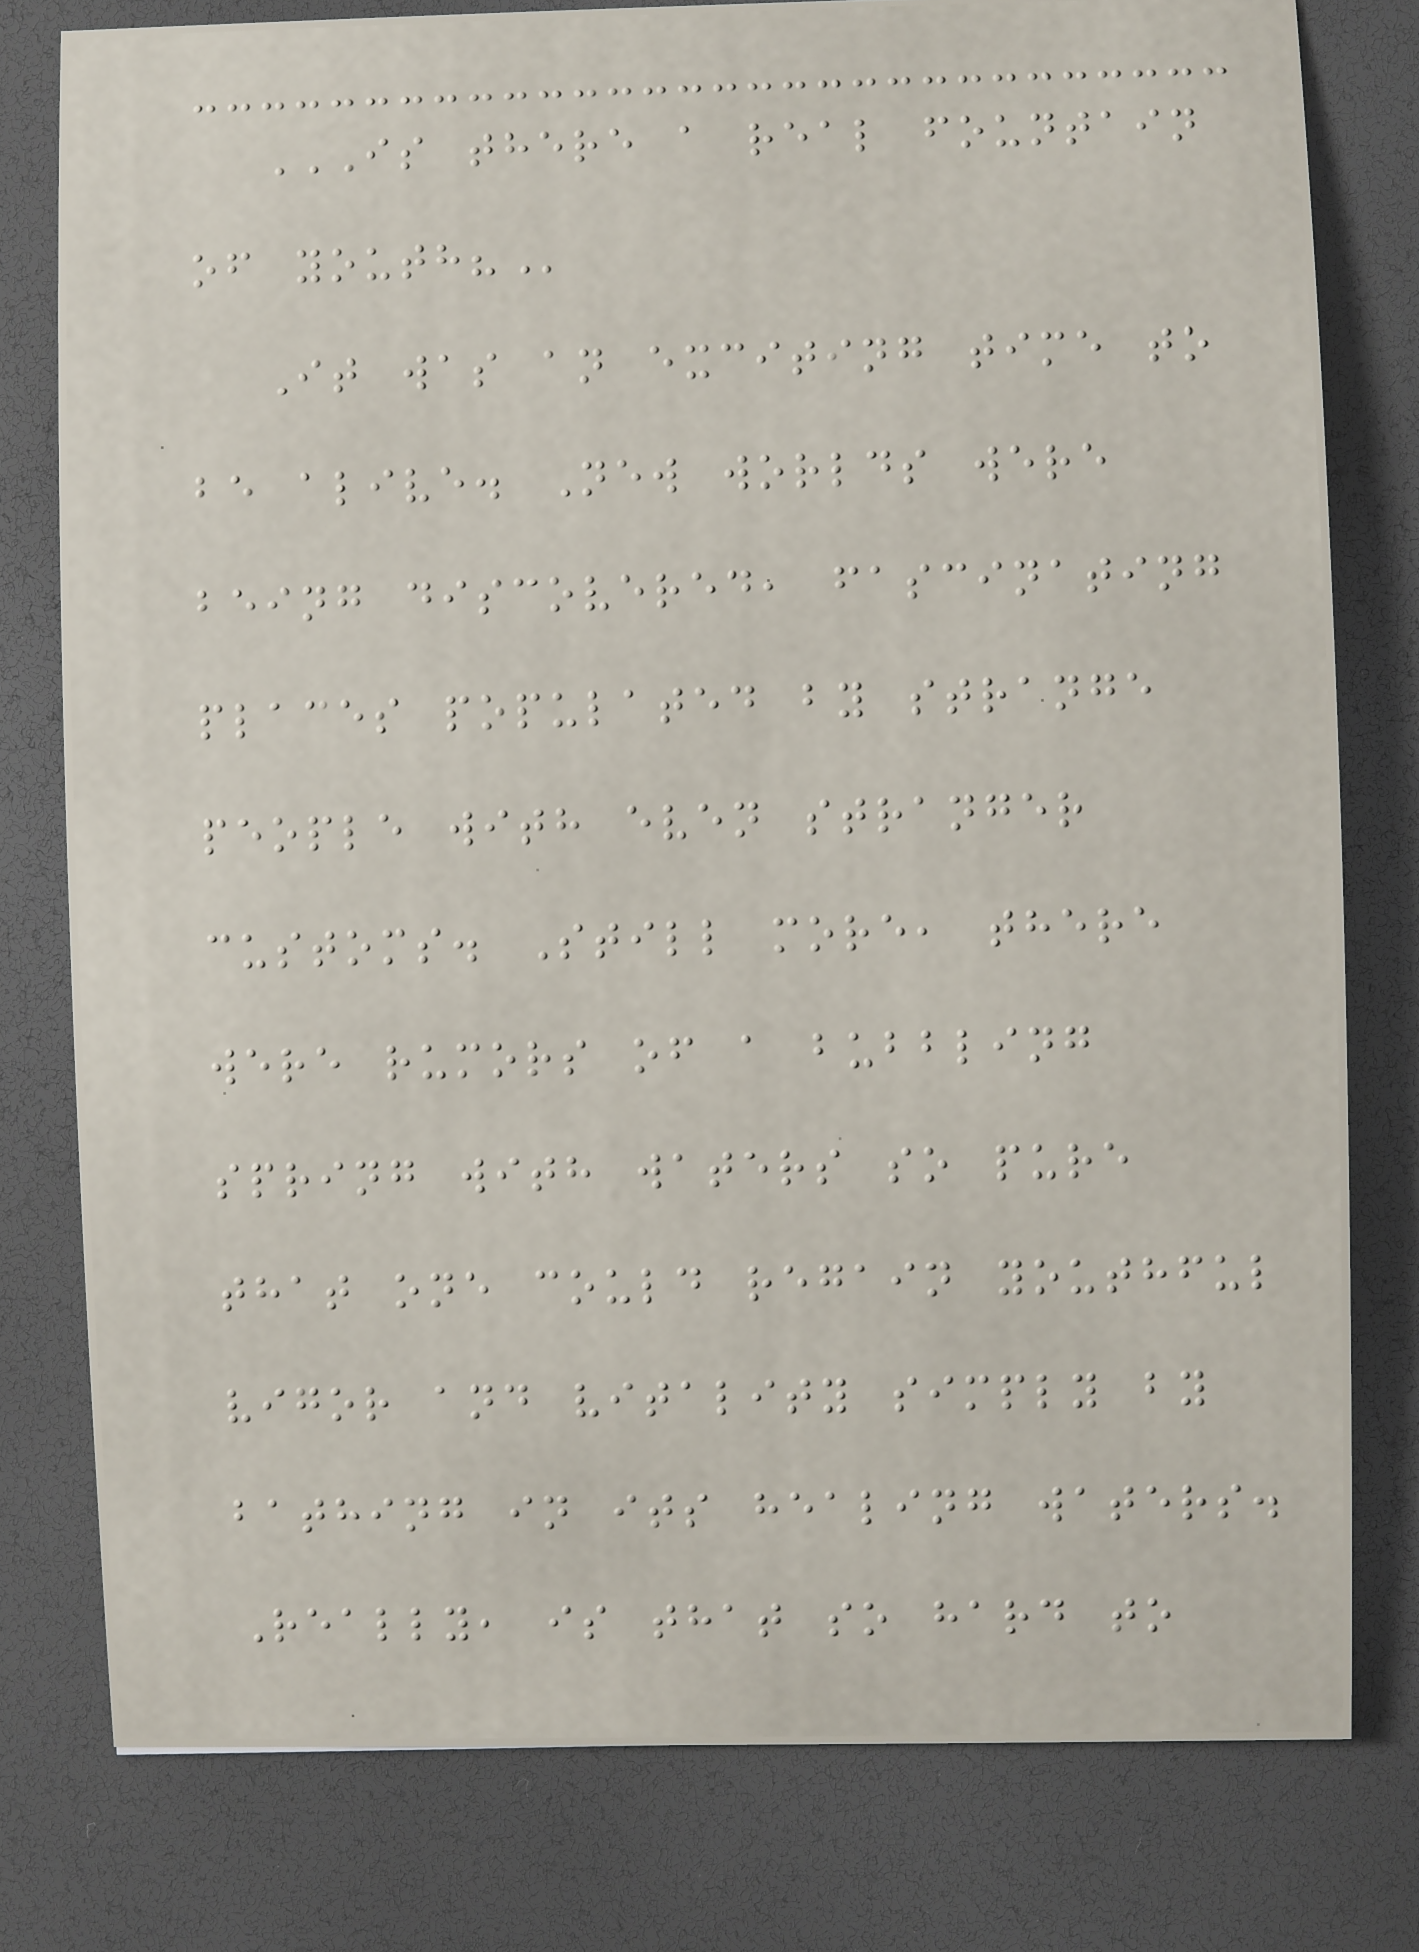IS THERE A REAL FOUNTAIN
OF YOUTH?
It was an exciting time to
be alive. New worlds were
being discovered, fascinating
places populated by strange
people with even stranger
customs. Still more, there
were rumors of a bubbling
spring with waters so pure
that one could regain youthful
vigor and vitality simply by
bathing in its healing waters.
Really, is that so hard to
